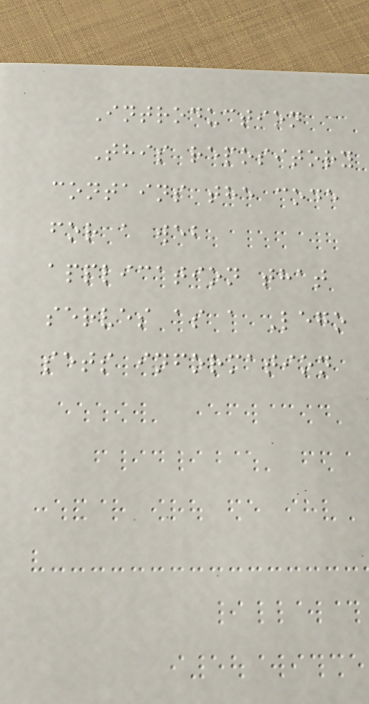Introduction
This repository
contains the code
for a web
application that
serves as a Lego
sets information
